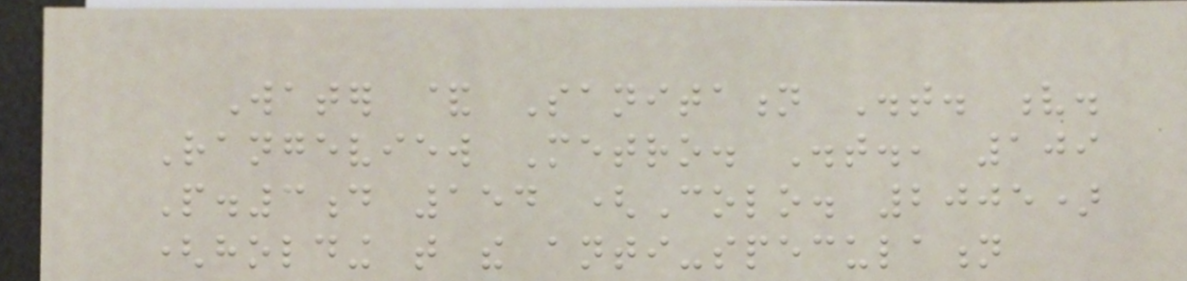Water & Sanitation Dist. v.
Rangeview Metro. Dist., 109
P.3d 154 (Colo. 2005)
(holding that the anti-speculation
